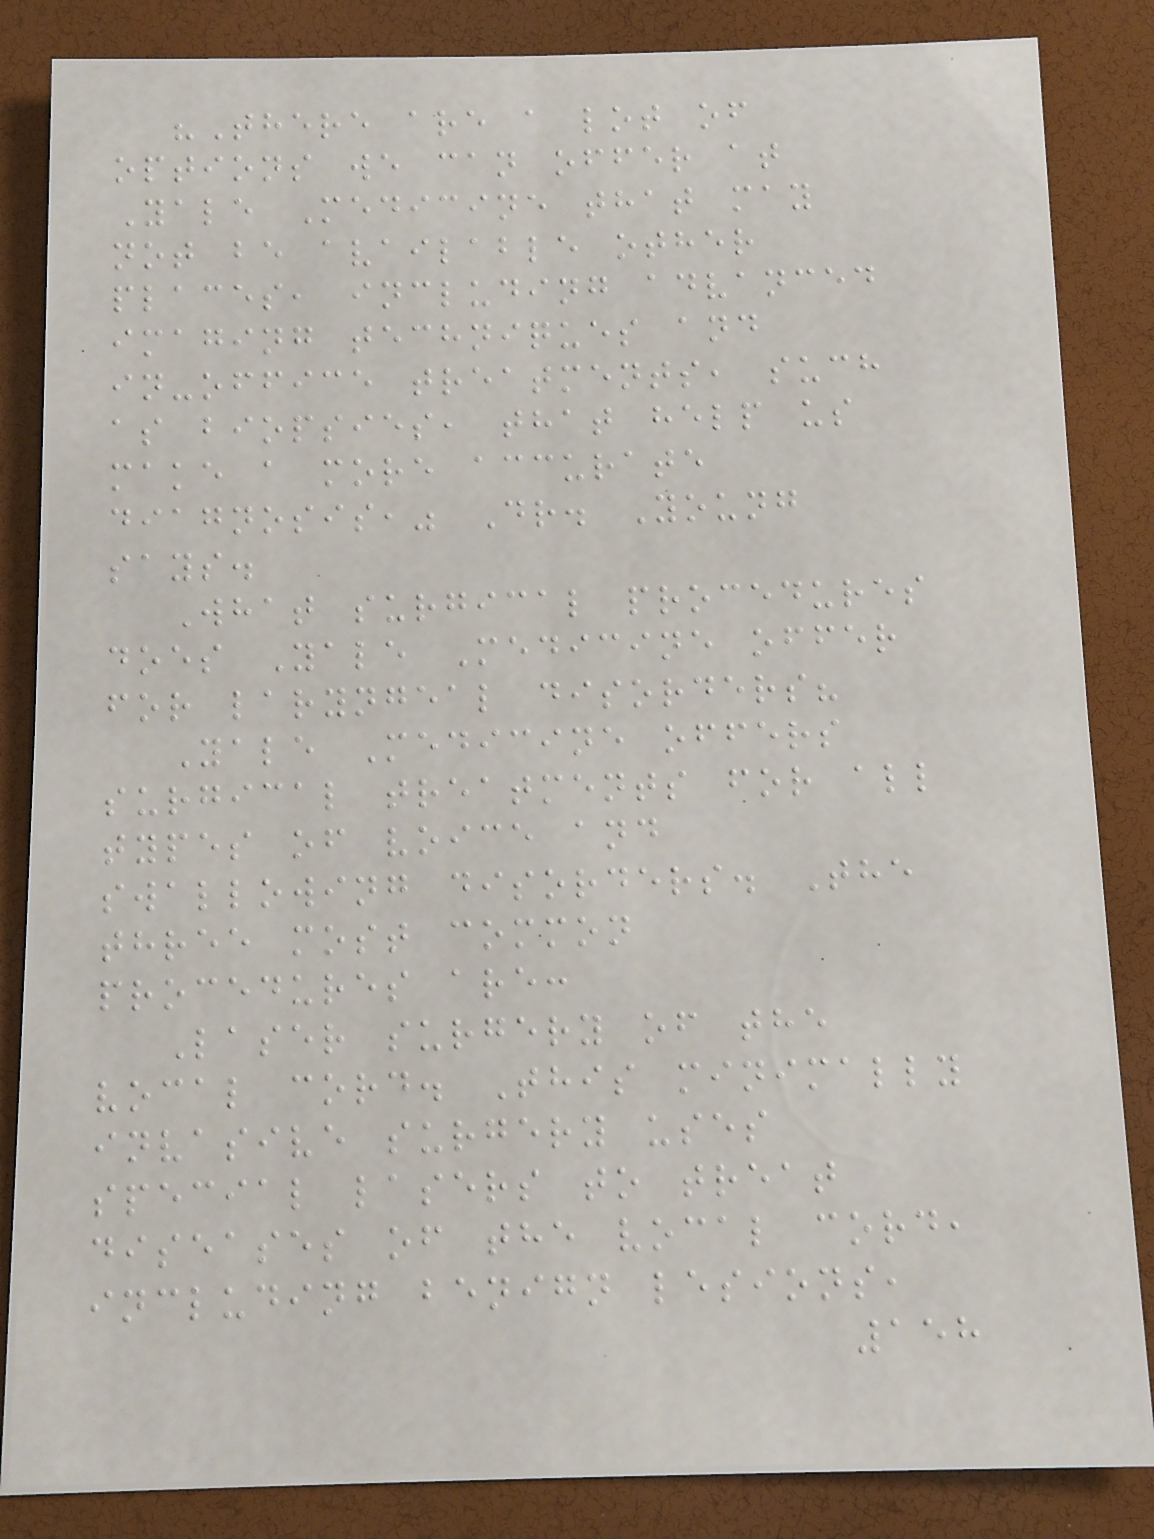"There are a lot of
options we can offer at
Yale Medicine that may
not be available other
places, including advanced
imaging techniques and
in-office treatments, such
as biopsies, that help us
make a more accurate
diagnosis," Dr. Young
says.
What surgical procedures
does Yale Medicine offer
for laryngeal disorders?
Yale Medicine offers
surgical treatments for all
types of voice and
swallowing disorders. The
three most common
procedures are:
Laser surgery of the
vocal cord. This minimally
invasive surgery uses
special lasers to treat
diseases of the vocal cord,
including benign lesions,
158
